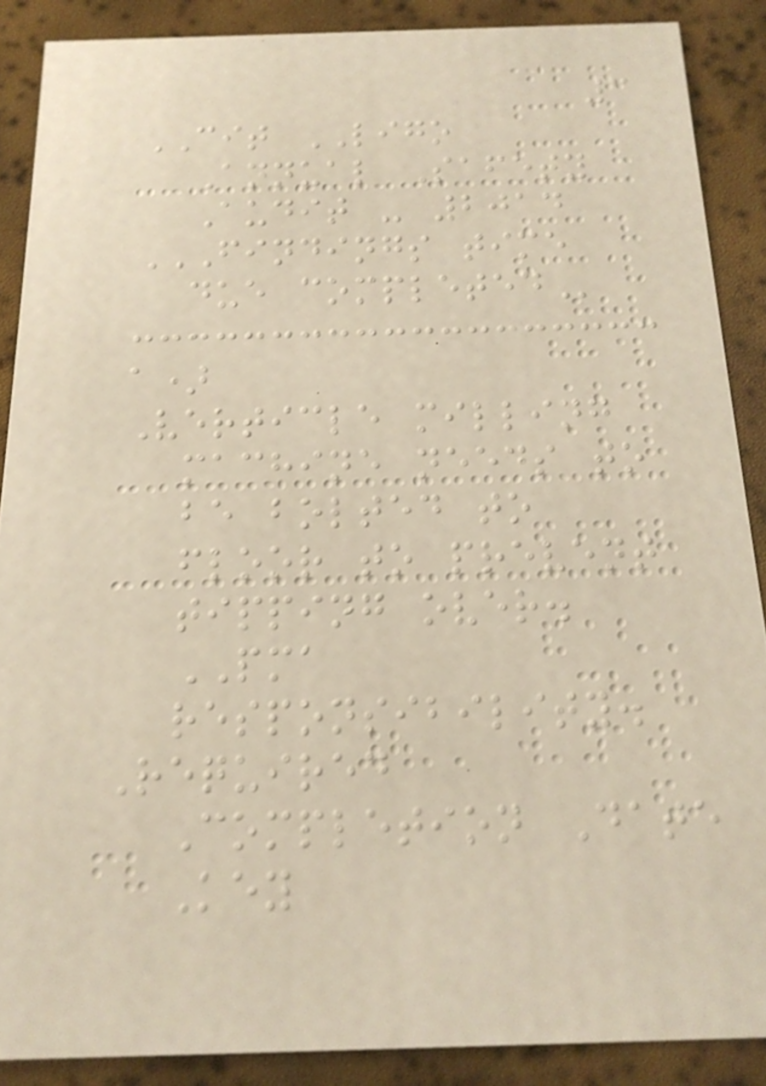3
CIT LIGO
Annual Safety
Audit - 2014
FINDINGS TIME
DUE COMPLETED
a)
Verticle milling
machine needs to
be bolted to
floor to prevent
tipping over.
PMA
responsibility.
Required
Completion Date
Key
